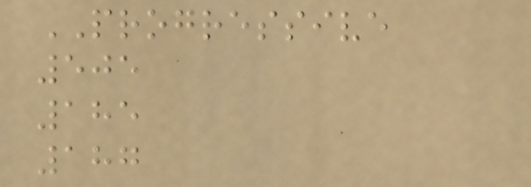PROGRESSIVE
505
185
187
